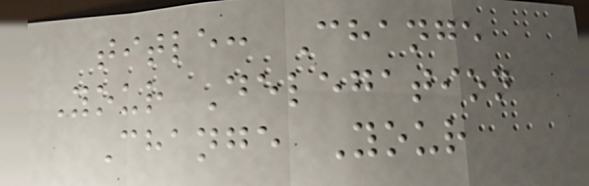title: Change
Your Delegation
Change Your
